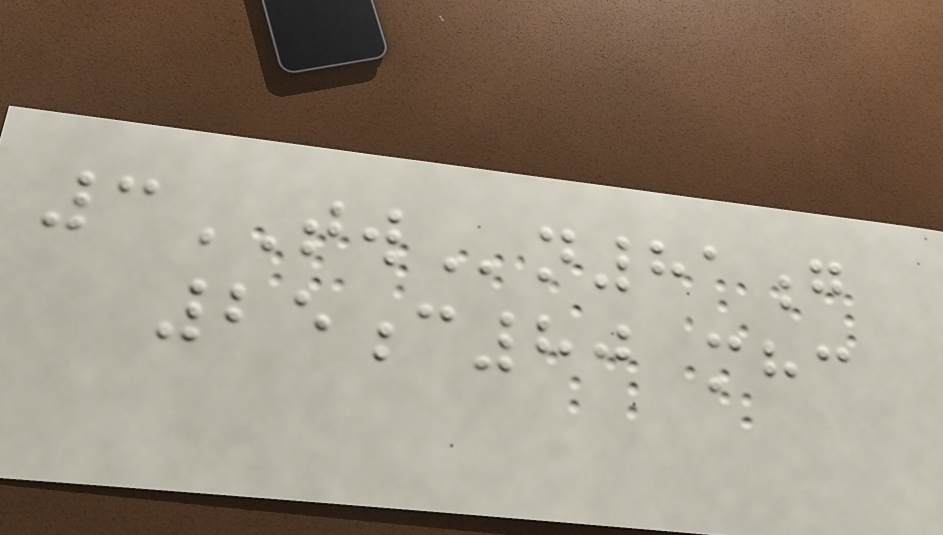3TWn81g
25c80 mhc
